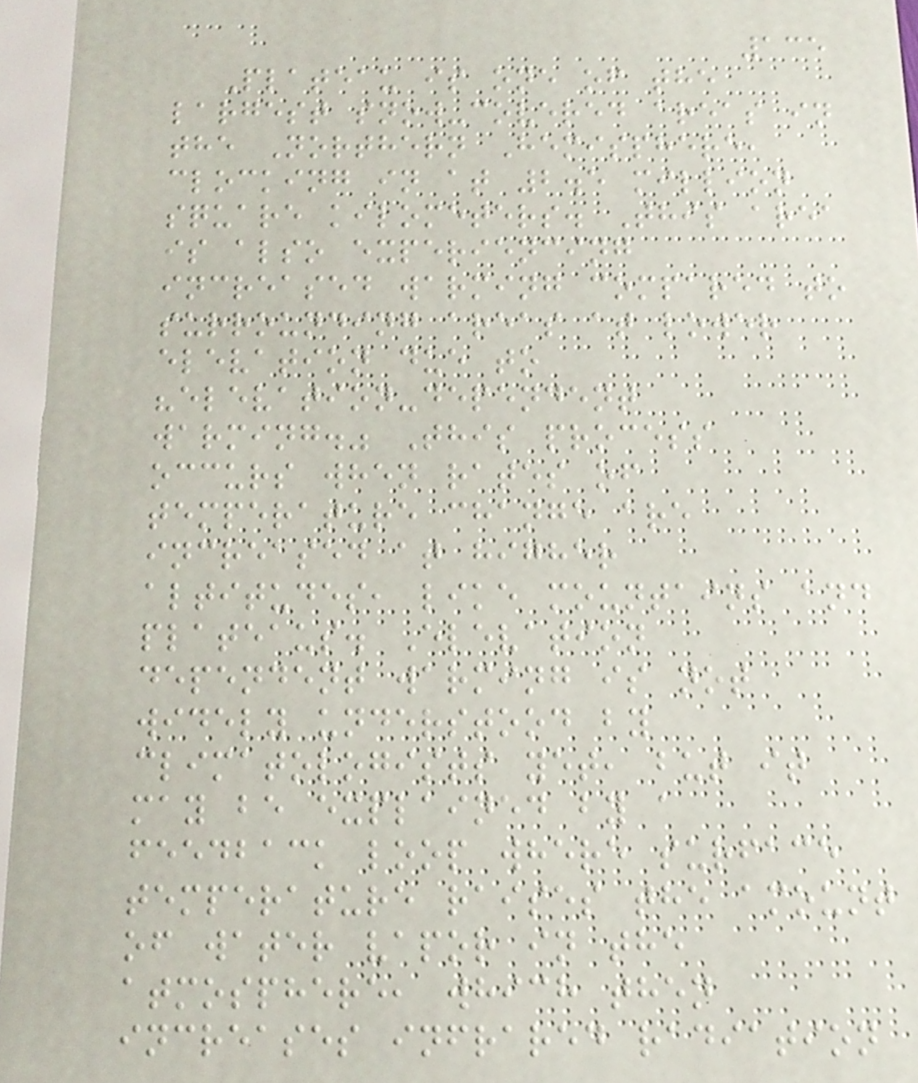135
Plateau is one of the
largest snow-covered areas in
the Northern Hemisphere,
clocking in at 2.5 million
square kilometers. This area
is also experiencing
increased warming compared to
surrounding areas at lower
elevation due to
"elevation-dependent
warming." This process
occurs when rates of
temperature change are
increased at higher
altitudes, like mountains and
plateaus. Elevation
dependent warming is not
widely understood by
climatologists yet, but it
may be explained by a
feedback loop where surface
temperature raises the amount
of water vapor in the
atmosphere, which then
increases infrared radiation
